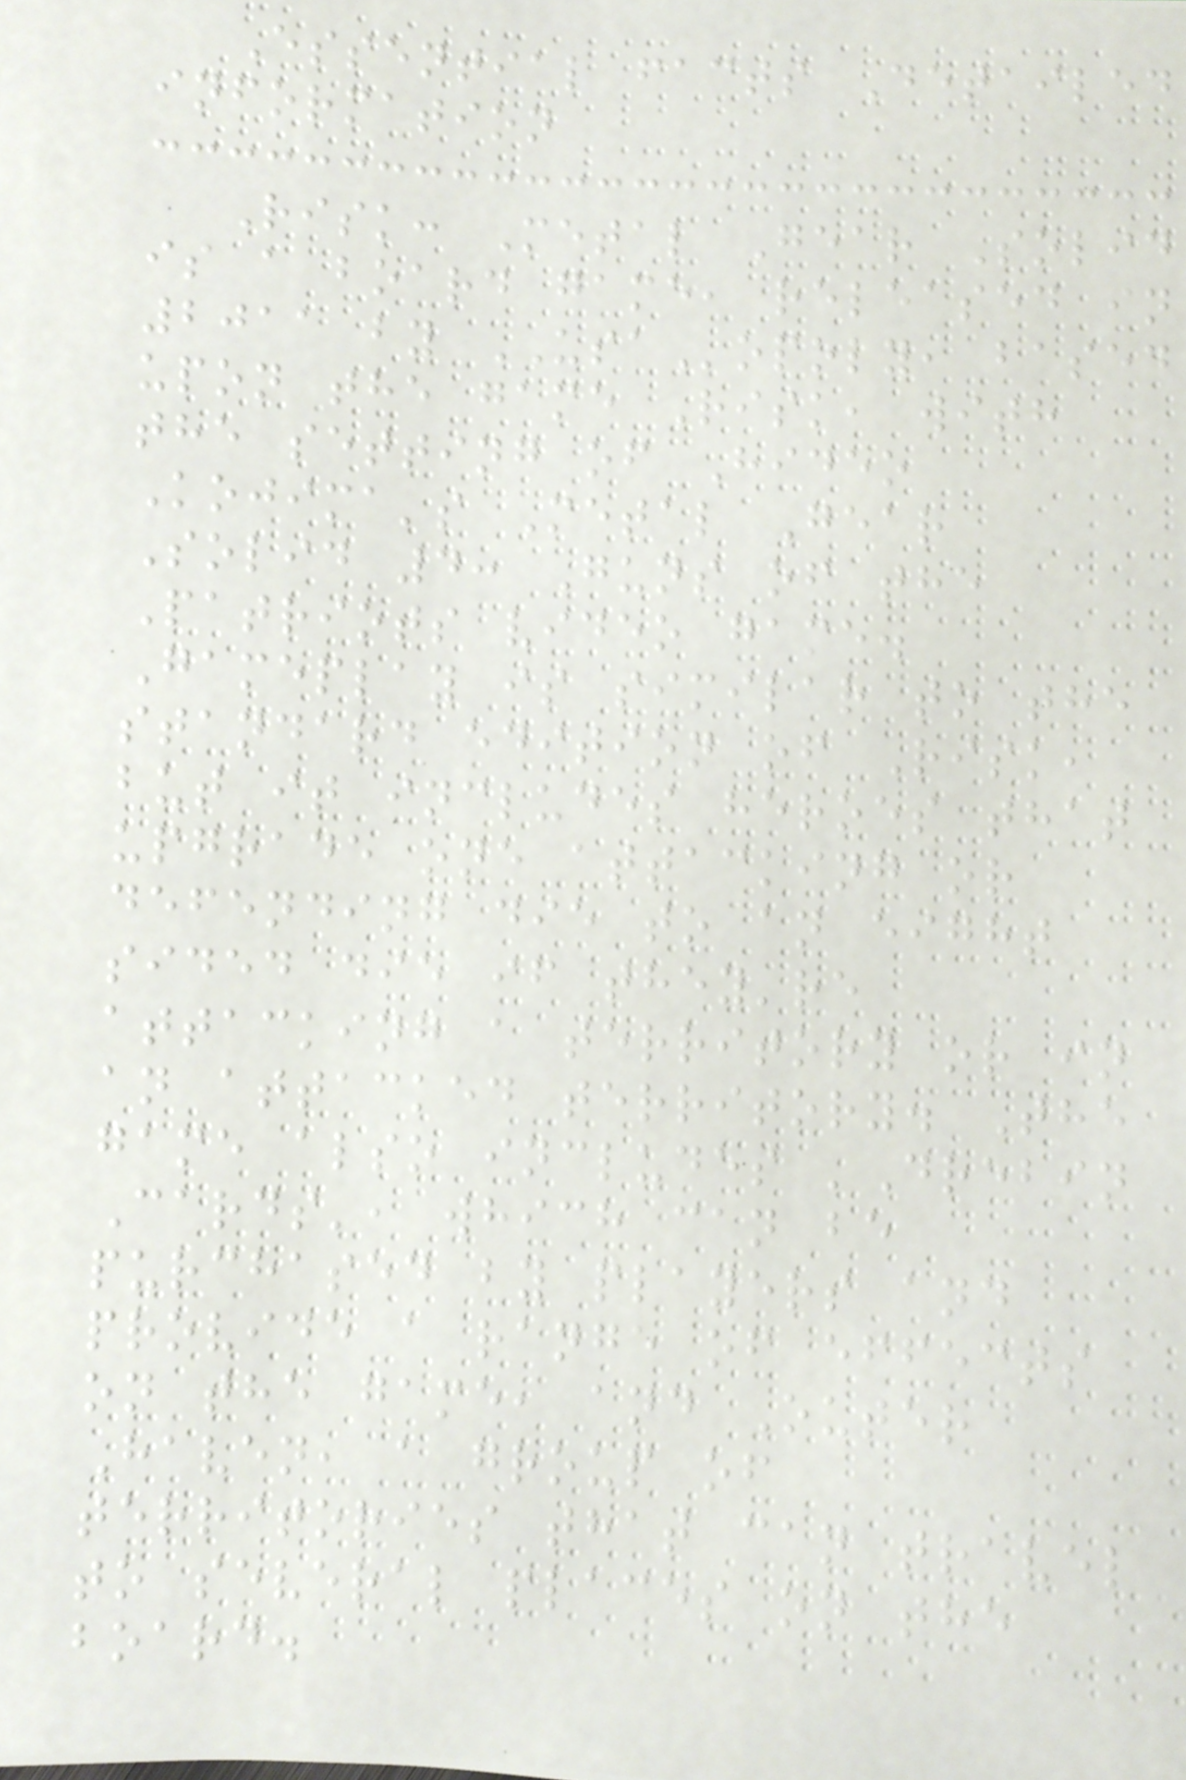Essential facts Detailed
information
Risk: Metal Gear Solid
is a board game, released in
2011 by USAopoly, based
upon the game Risk, with
the setting of Hideo
Kojima's Metal Gear
Solid 4: Guns of the
Patriots video game.
Gameplay is similar to the
standard edition of Risk,
but it includes heroes that
upgrade one attacking or
defending die to an eight
sided die if they're
attacking a territory or in
an attacked territory. The
game also includes 'Drebin
Cards', which can be
purchased by players and
provide a range of effects
on the game, and Outer
Haven, a group of
territories that can travel
to several places on the
board.
